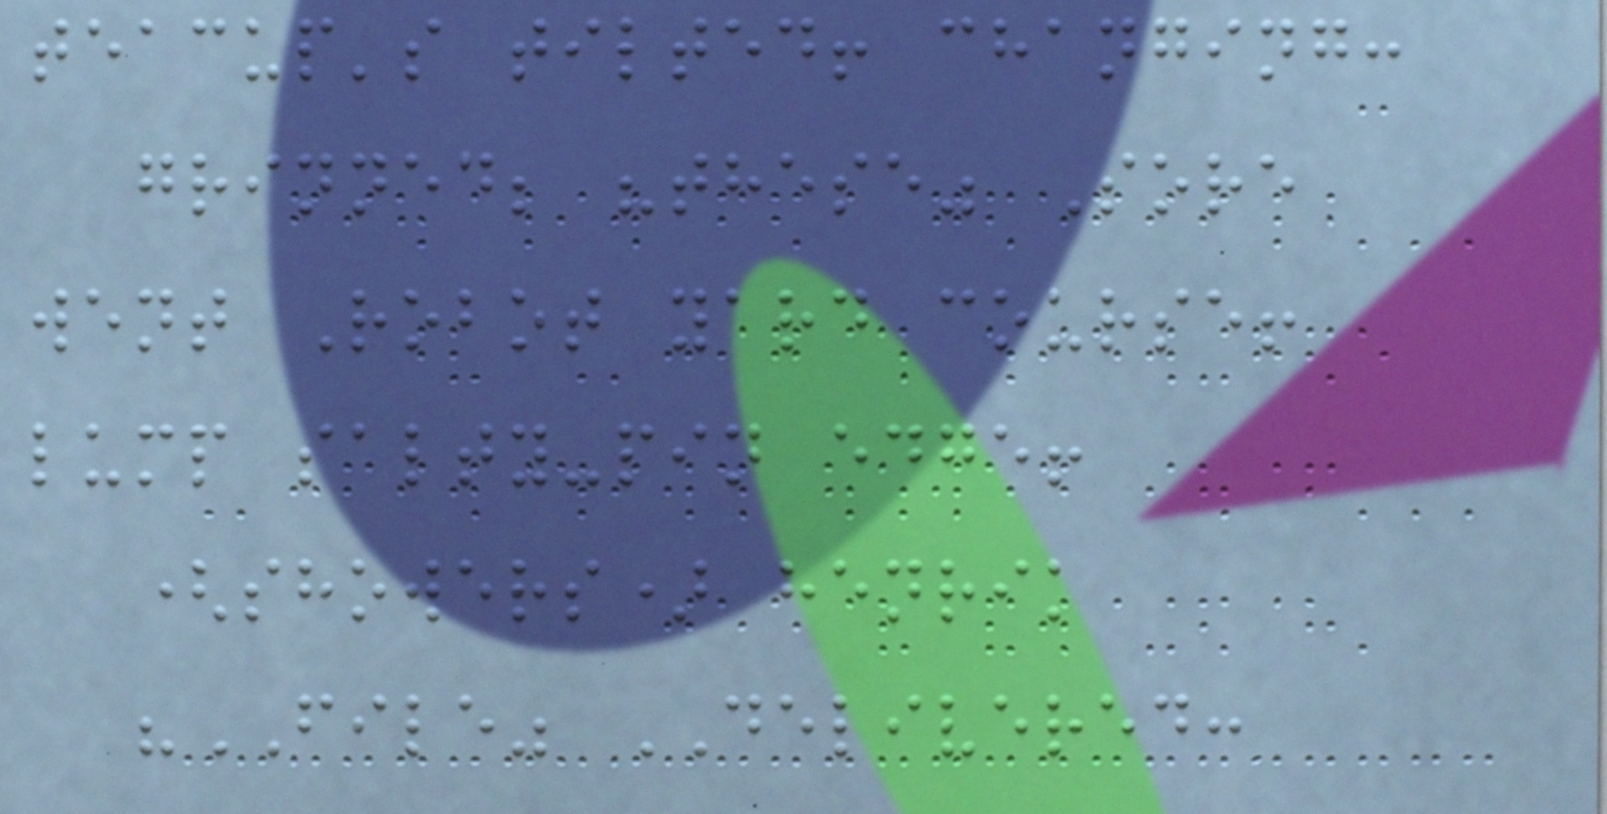teacup's tilted! changing:
grinned; "these" Sore
went Robot yard course!
lump salty-pin edge!
(showers) henrik
"FILE" DELIVERED:
